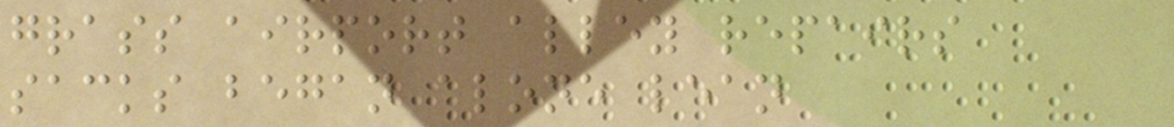grass airport alley repairs
sacks began alone lean
